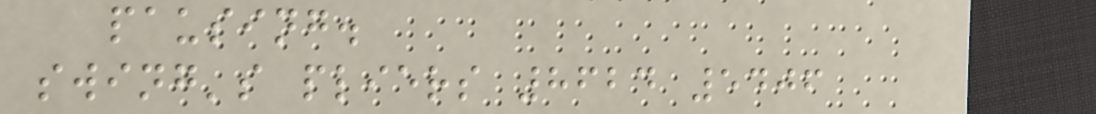pausing.
swing's pliers 8624 5406
